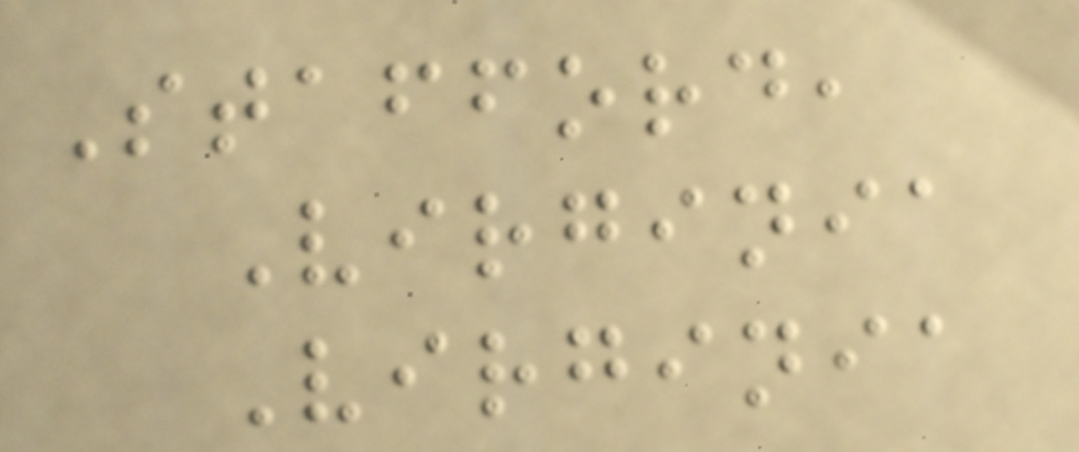Stafford,
Virginia
Virginia
